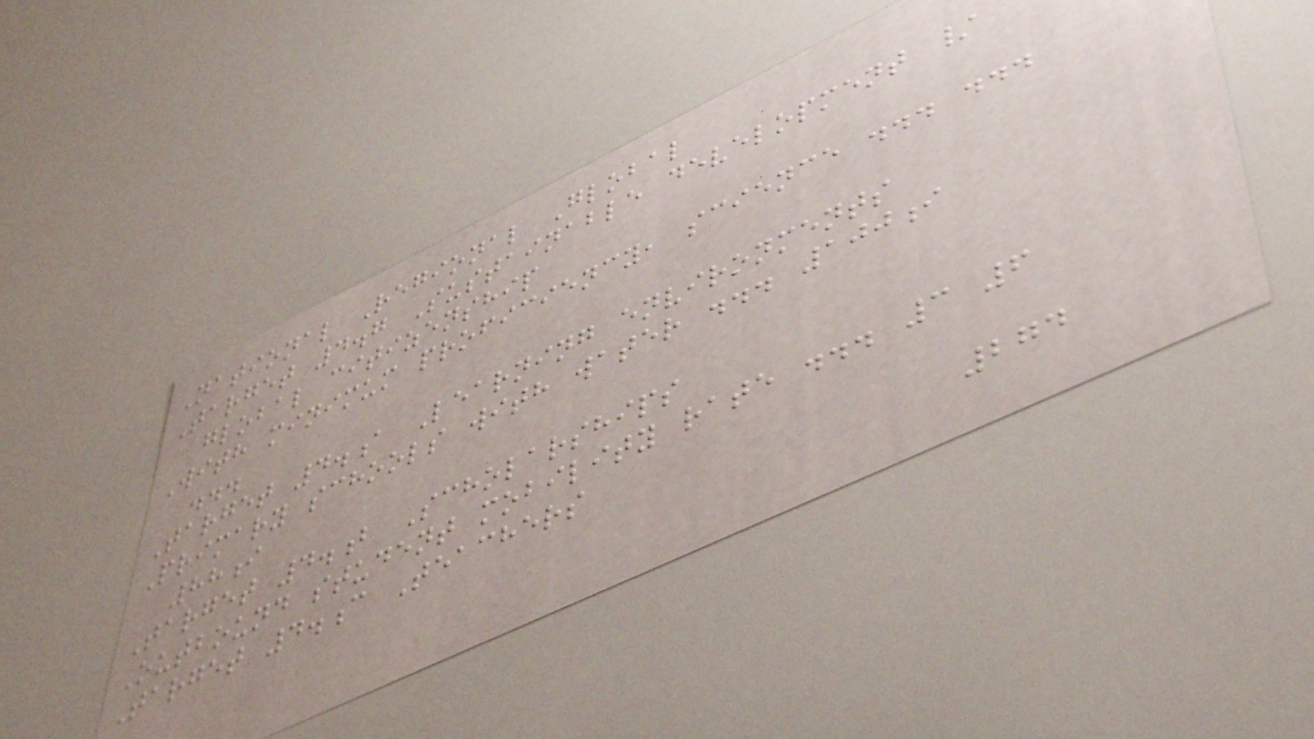National Regional Global
Target 4.7 Sustainable development /
global citizenship
With minimum proficiency, science ... ...
...
Target 4.a Learning environments
Primary schools with water ... 100i
88i
Target 4.b Scholarships
Outbound student mobility rate ... 3 6
Target 4.c Teachers
274
